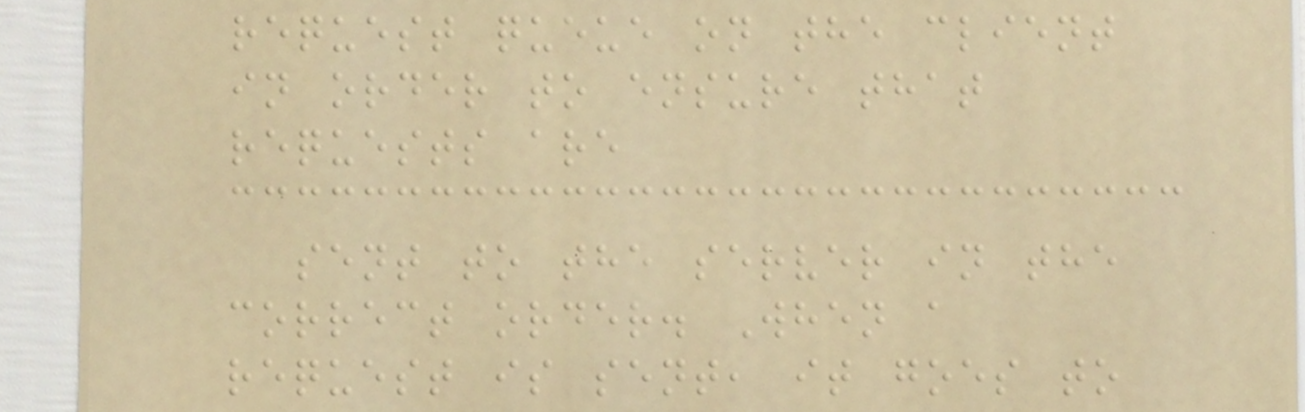request queue on the client
in order to ensure that
requests are
sent to the server in the
correct order. When a
request is sent, it goes to
